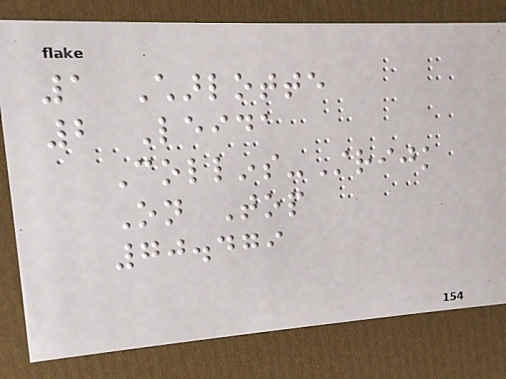1 Charlotte
2 Leida
Collins-Strijk
On Top
70.479
